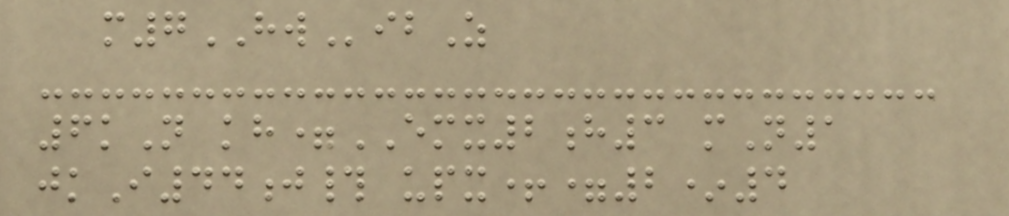m7HWibZ
6kN kh=EMX2h3 mN1
jkI44j# upx+=2*4
